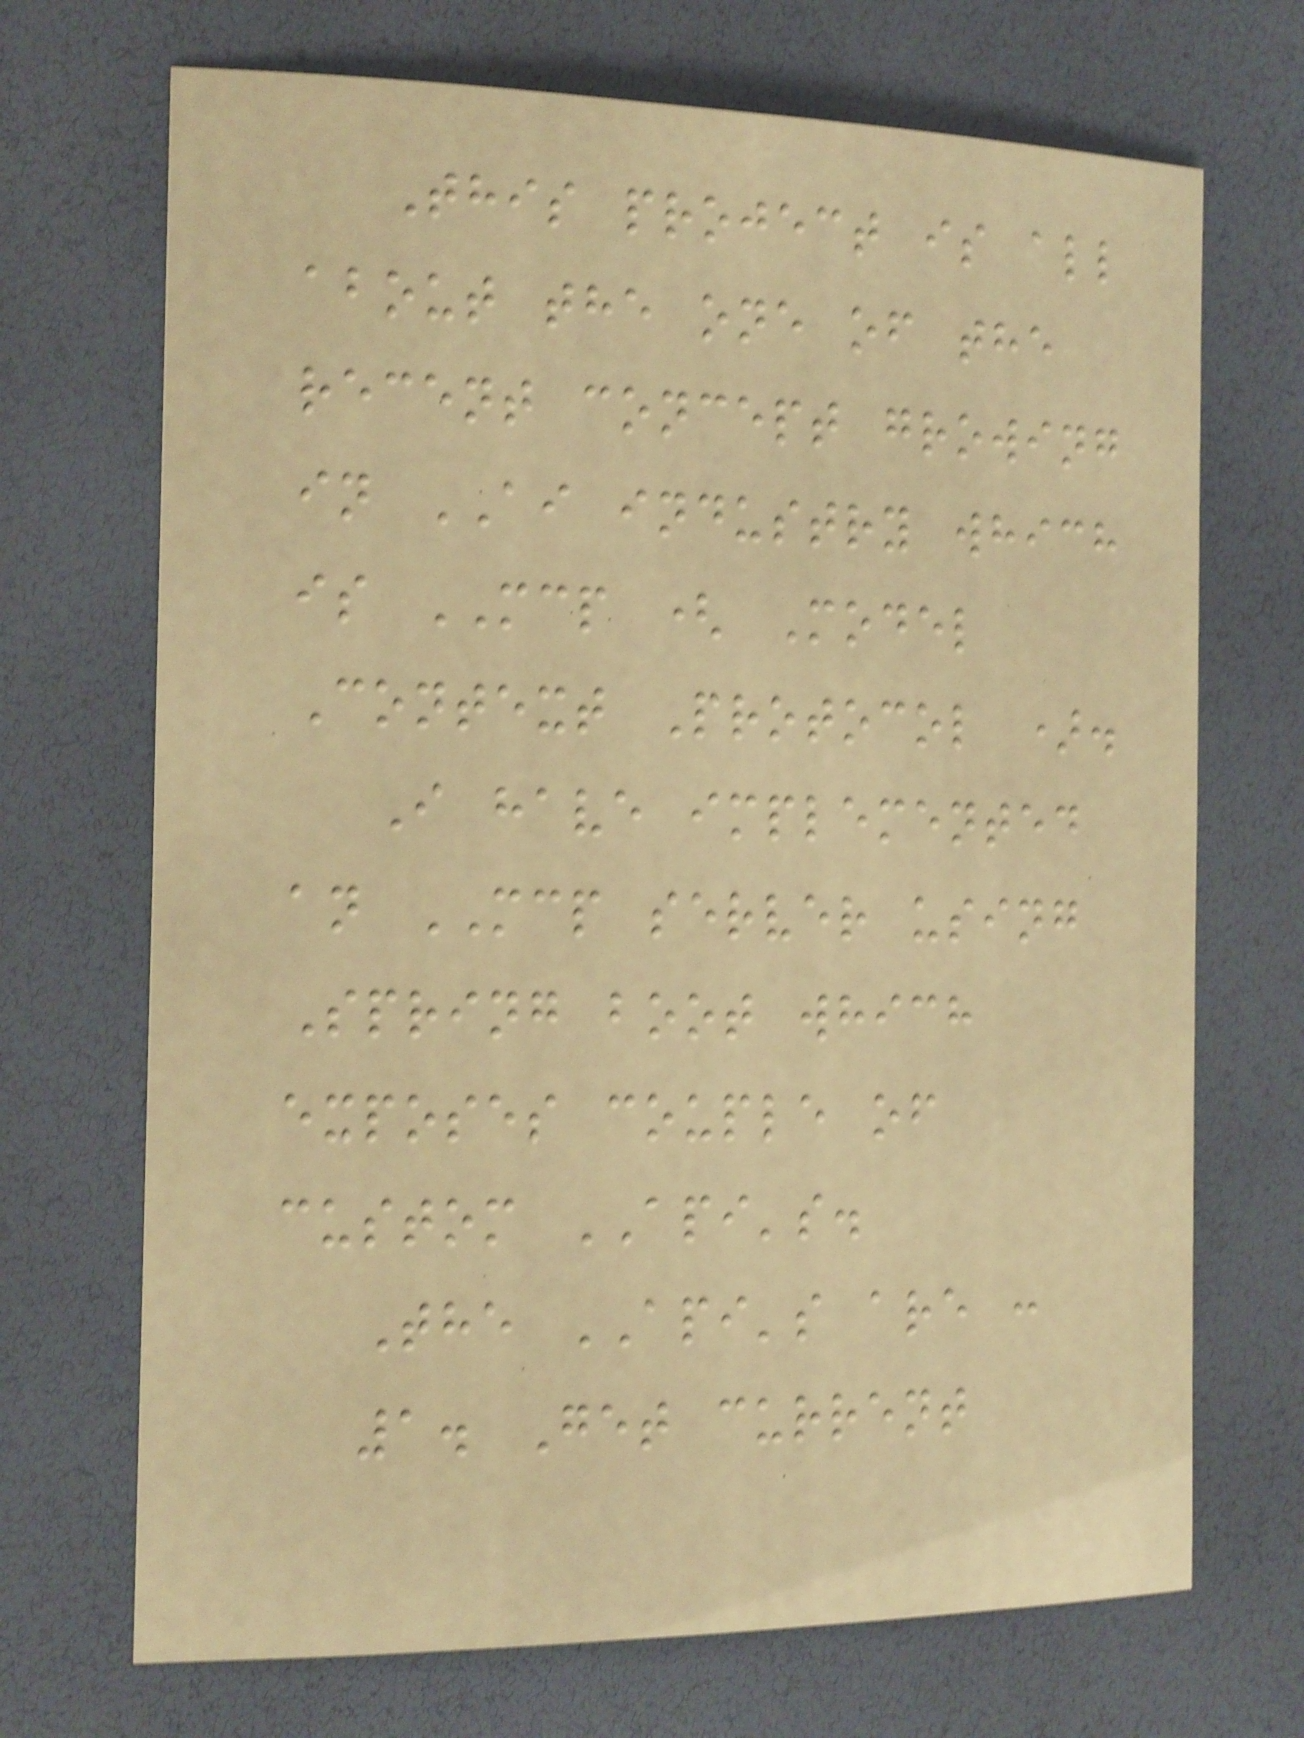This project is all
about the one of the
recent concept growing
in AI industry which
is MCP ( Model
Context Protocol ).
I have implemented
an MCP server using
Spring boot which
exposes couple of
custom API's.
The API's are :
1. Get current
